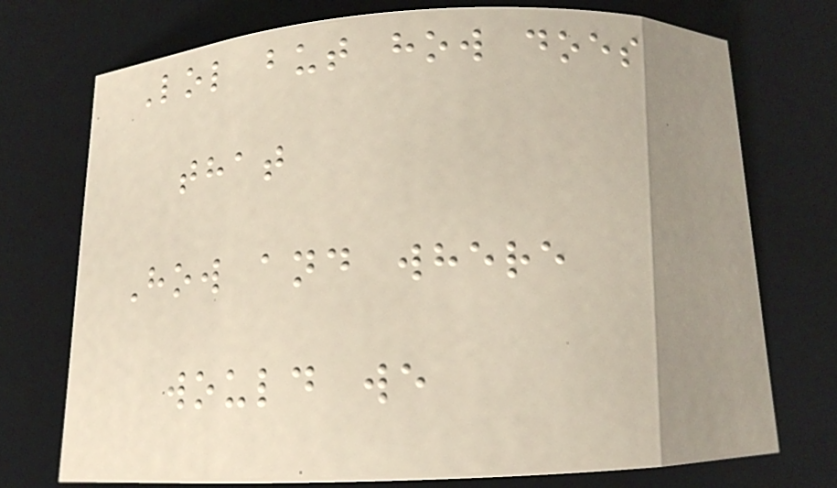Lol but how does
that
How and where
would we
